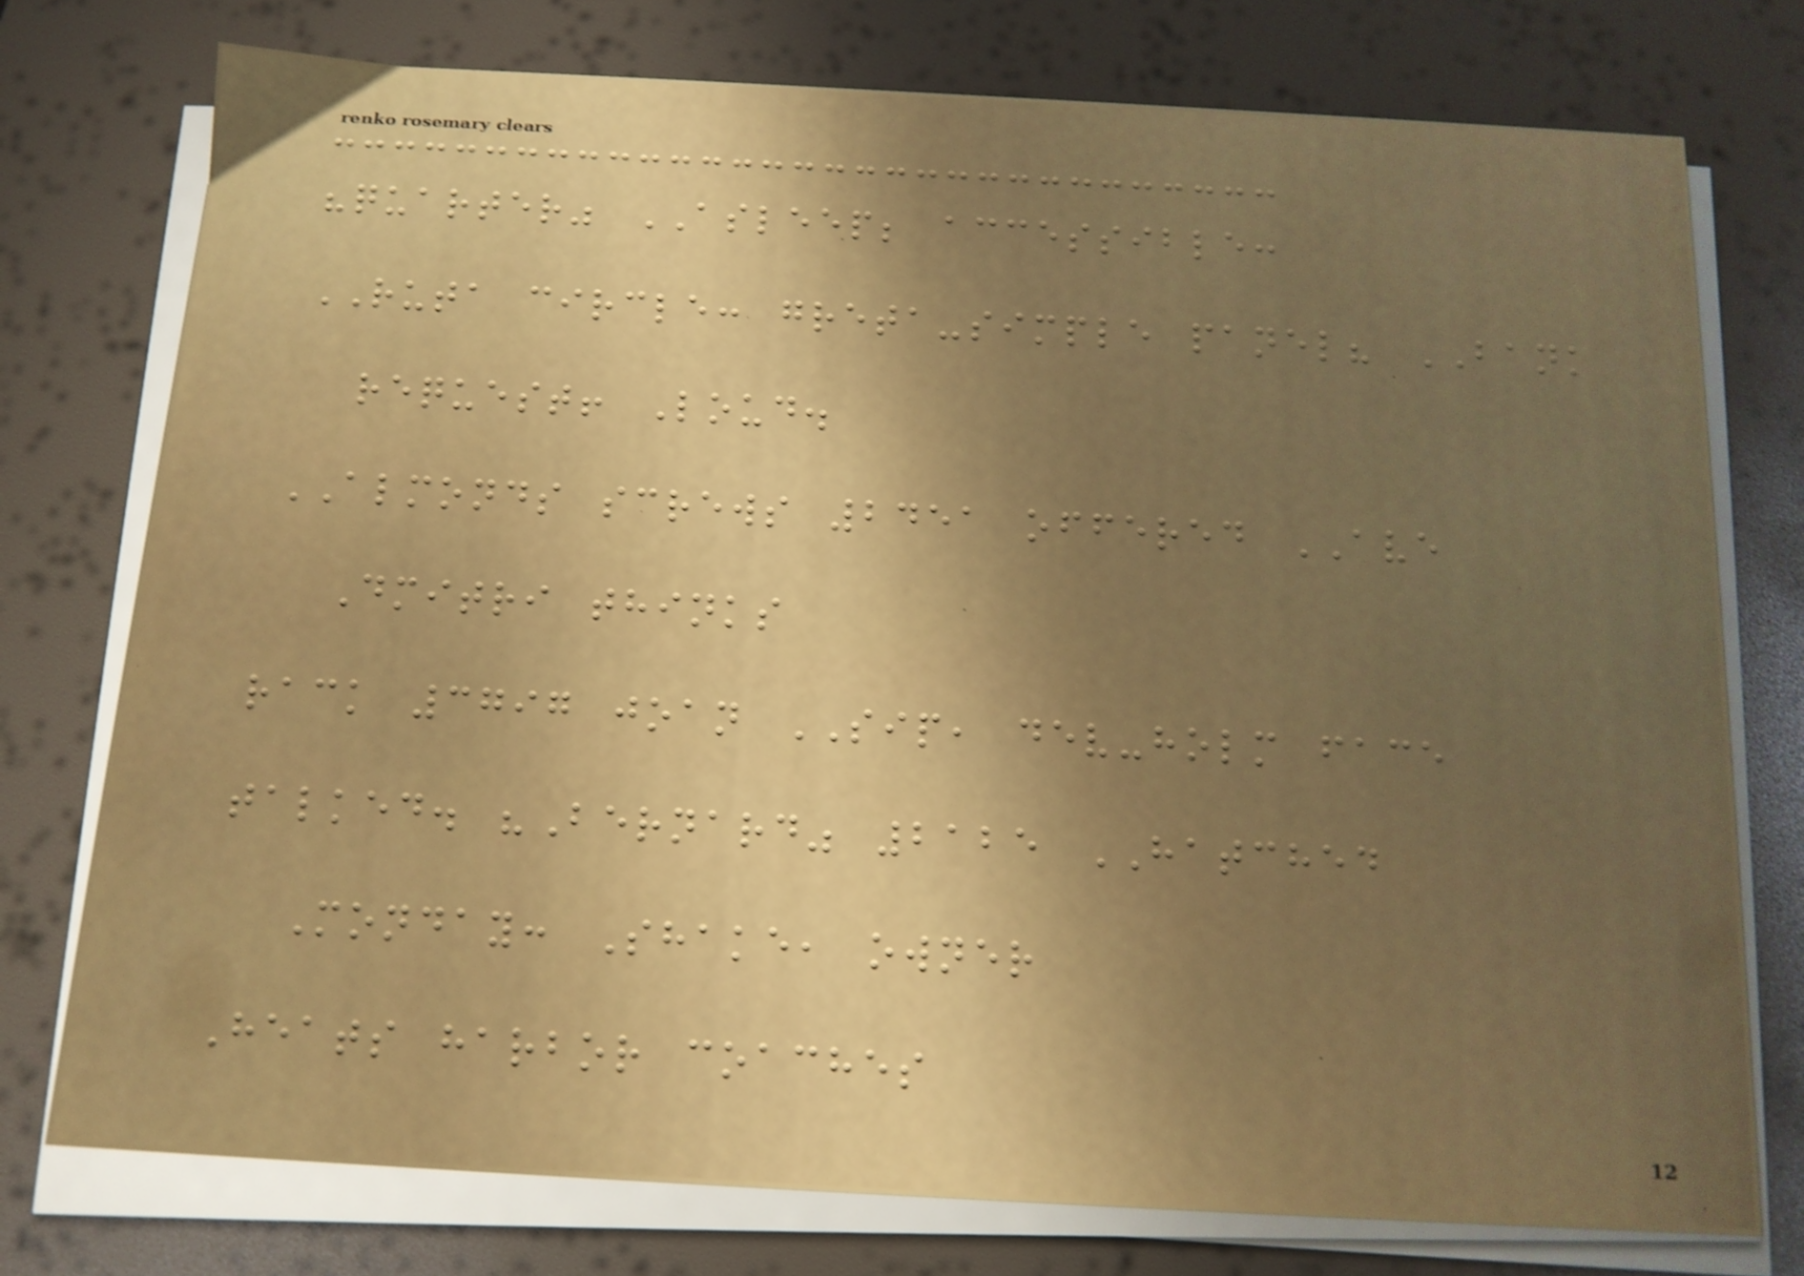"quarter" ASLEEP; accessible:
RUTA circle: greta-simple panel? BANK
request! Loud.
ALMONDS screws 2451 offered AVE
Dmitri thinks
rack 3797 joan SIP, dev-holm face
talked. "Bernard" 2125 HATCHED
Monday: Shake, owner
Heats harbor coaches
